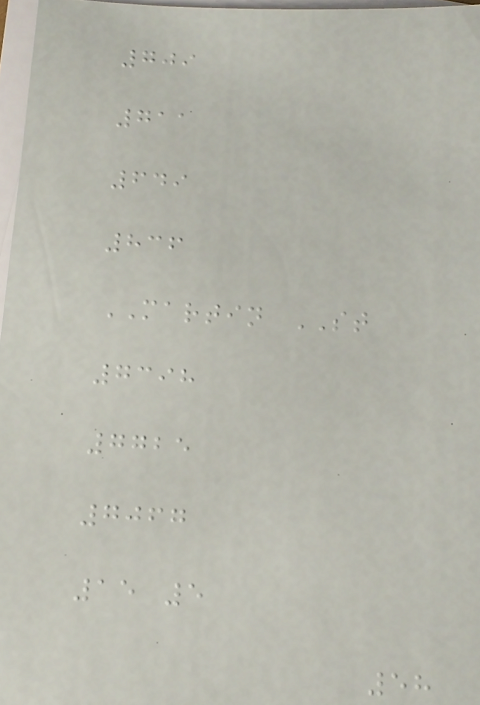709
711
649
836
MARTIN ST
7398
7725
7067
15 5
58
